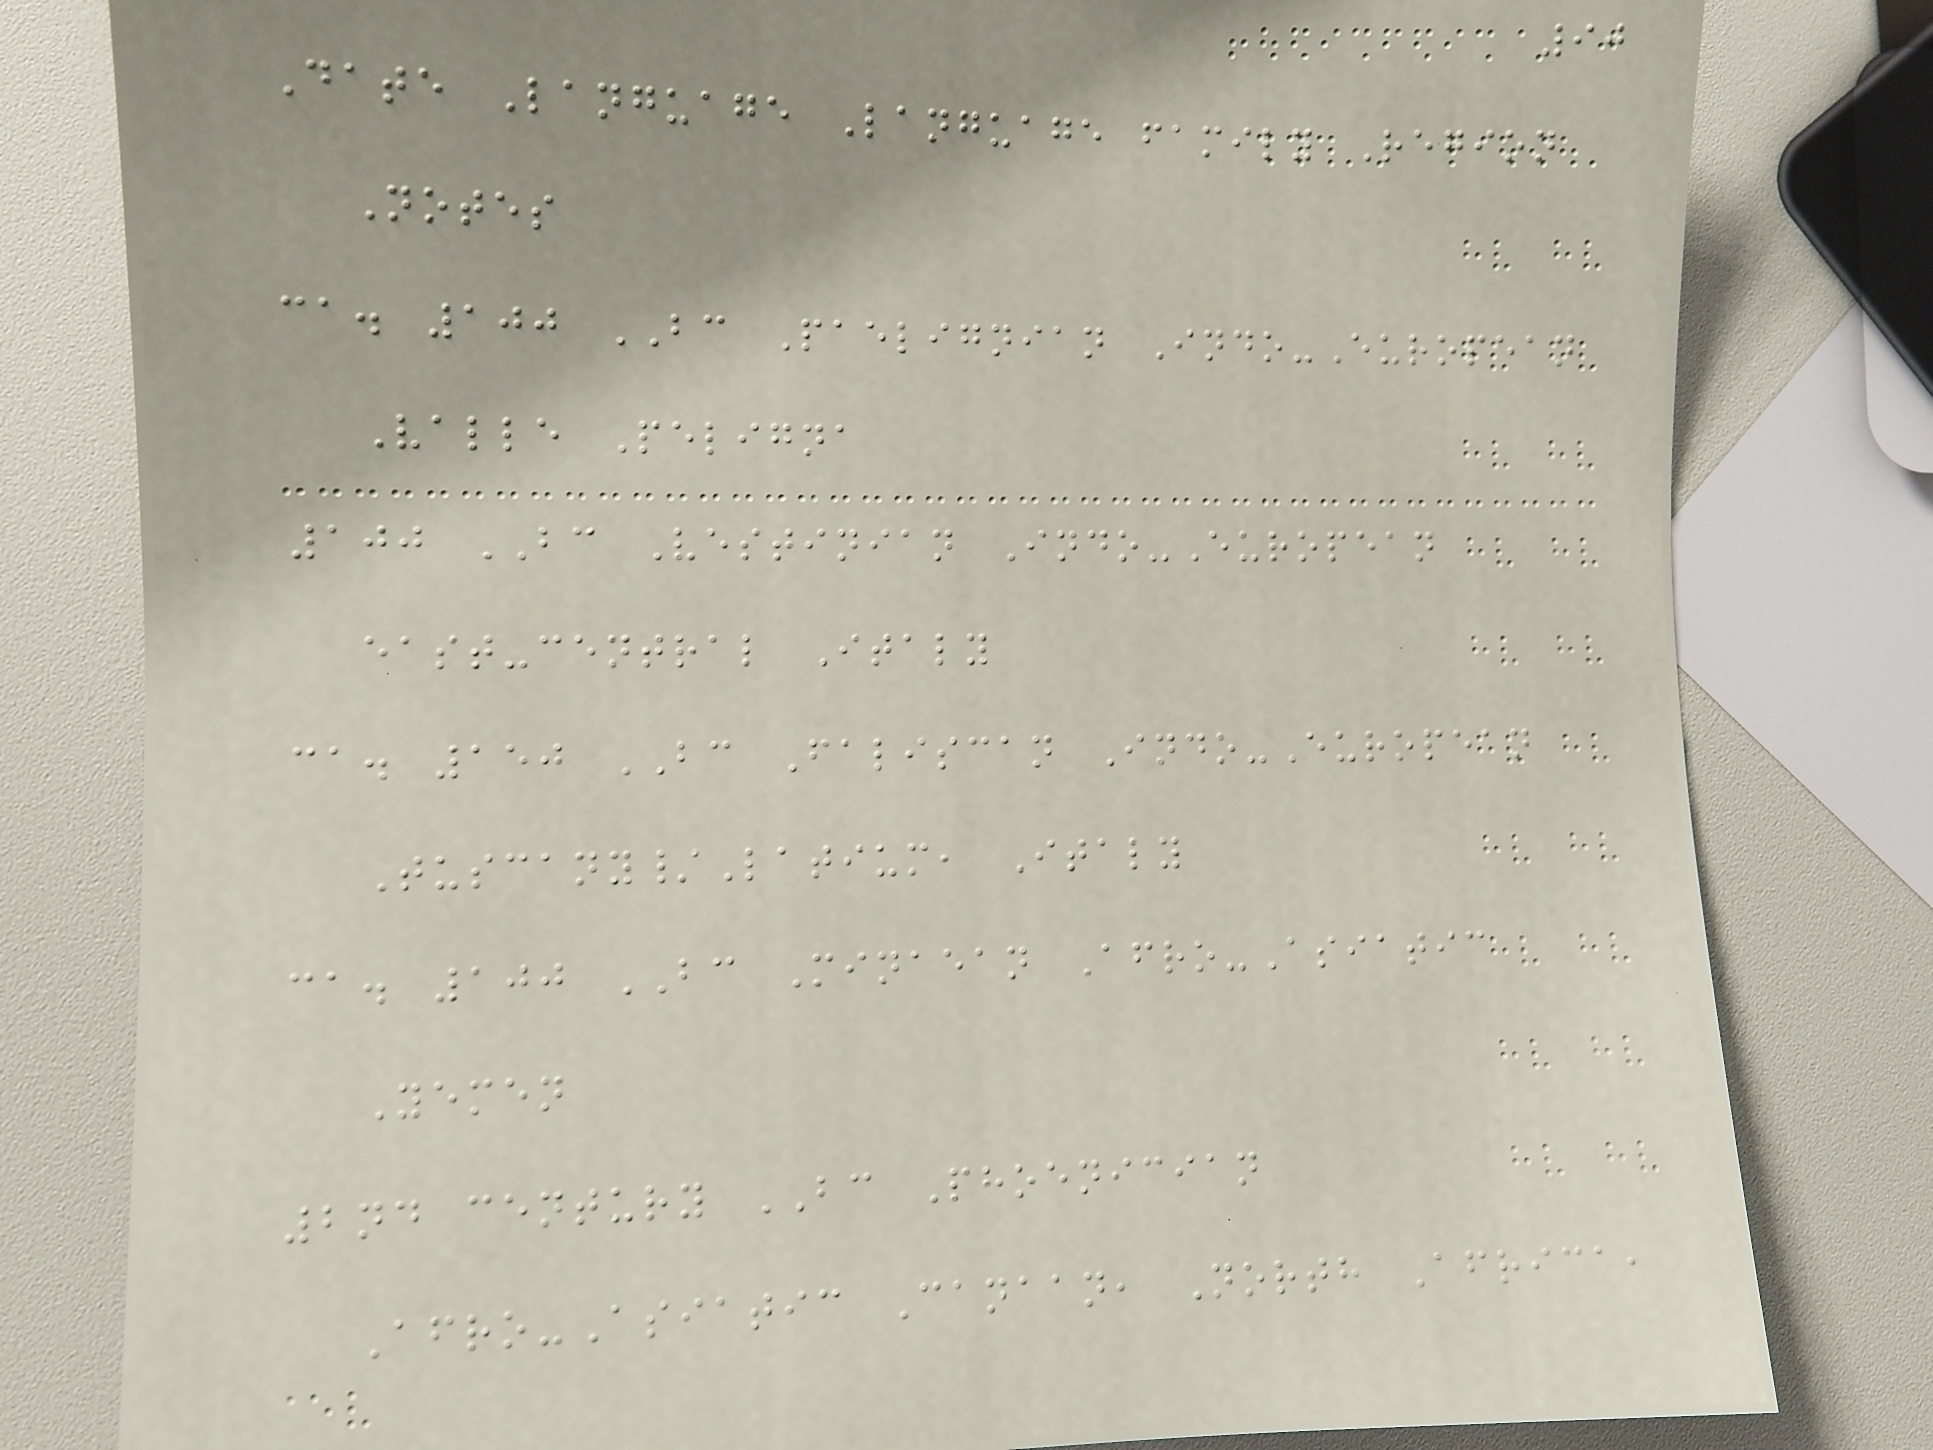90
Date Language Language family Region
Notes
ca. 100 BC Paelignian Indo-European
Valle Peligna
100 BC Vestinian Indo-European
east-central Italy
ca. 150 BC Faliscan Indo-European
Tuscany/Latium, Italy
ca. 100 BC Minaean Afro-Asiatic
Yemen
2nd century BC Phoenician
Afro-Asiatic Canaan, North Africa,
